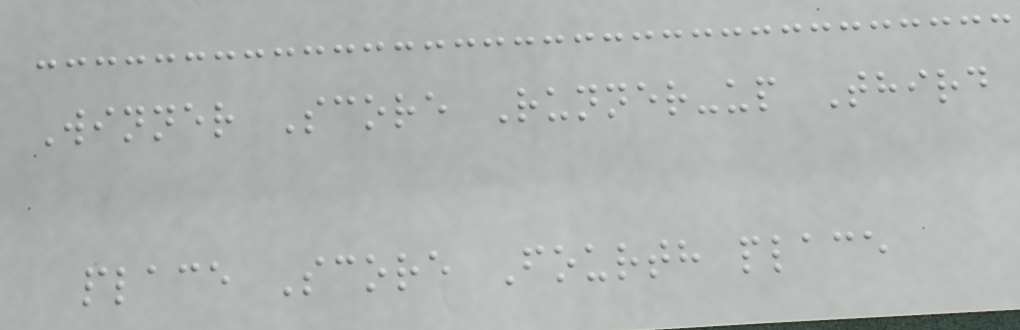Winner Score Runner-up Third
place Score Fourth place
